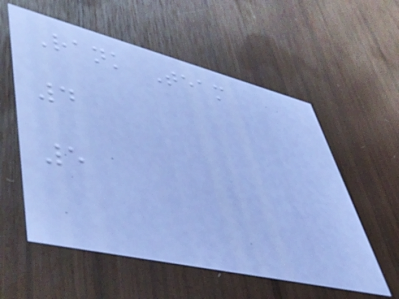Rank Team
4
5
